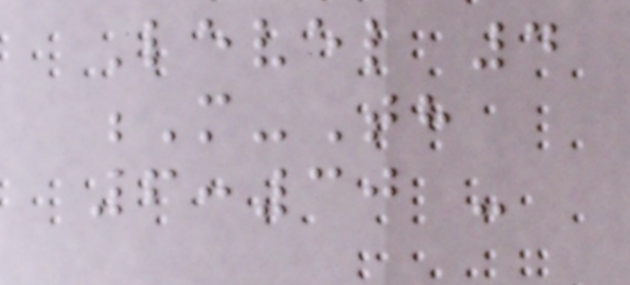Level 4
M-Th
6:30 -
